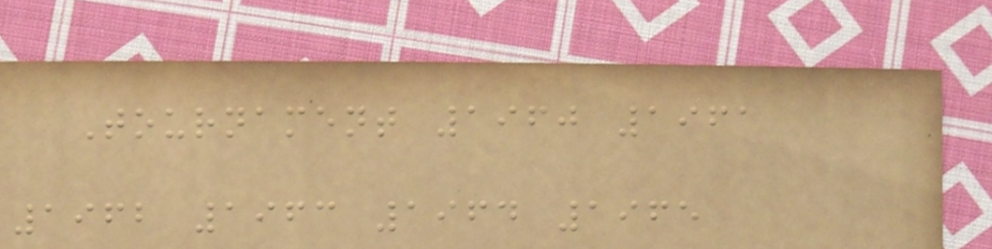Tournament 1960 1961
1962 1963 1964 1965
